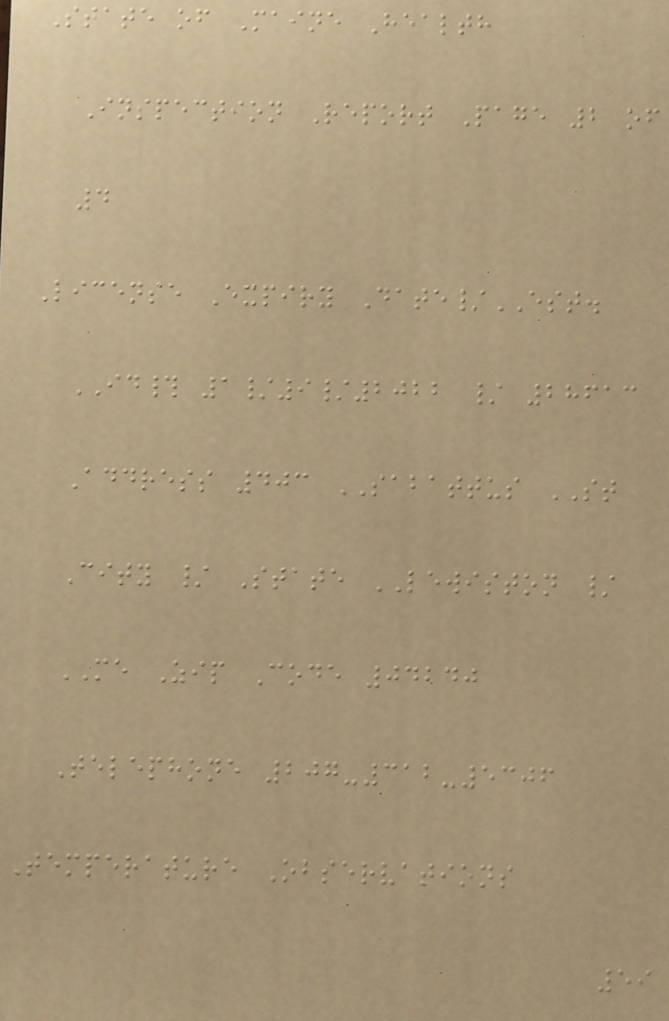State of Maine Health
Inspection Report Page 2 of
4
License Expiry Date/EST.
ID# 1/9/2022 / 28613
Address 403 SABATTUS ST
City / State LEWISTON /
ME Zip Code 04240
Telephone 207-312-5306
Temperature Observations
59
